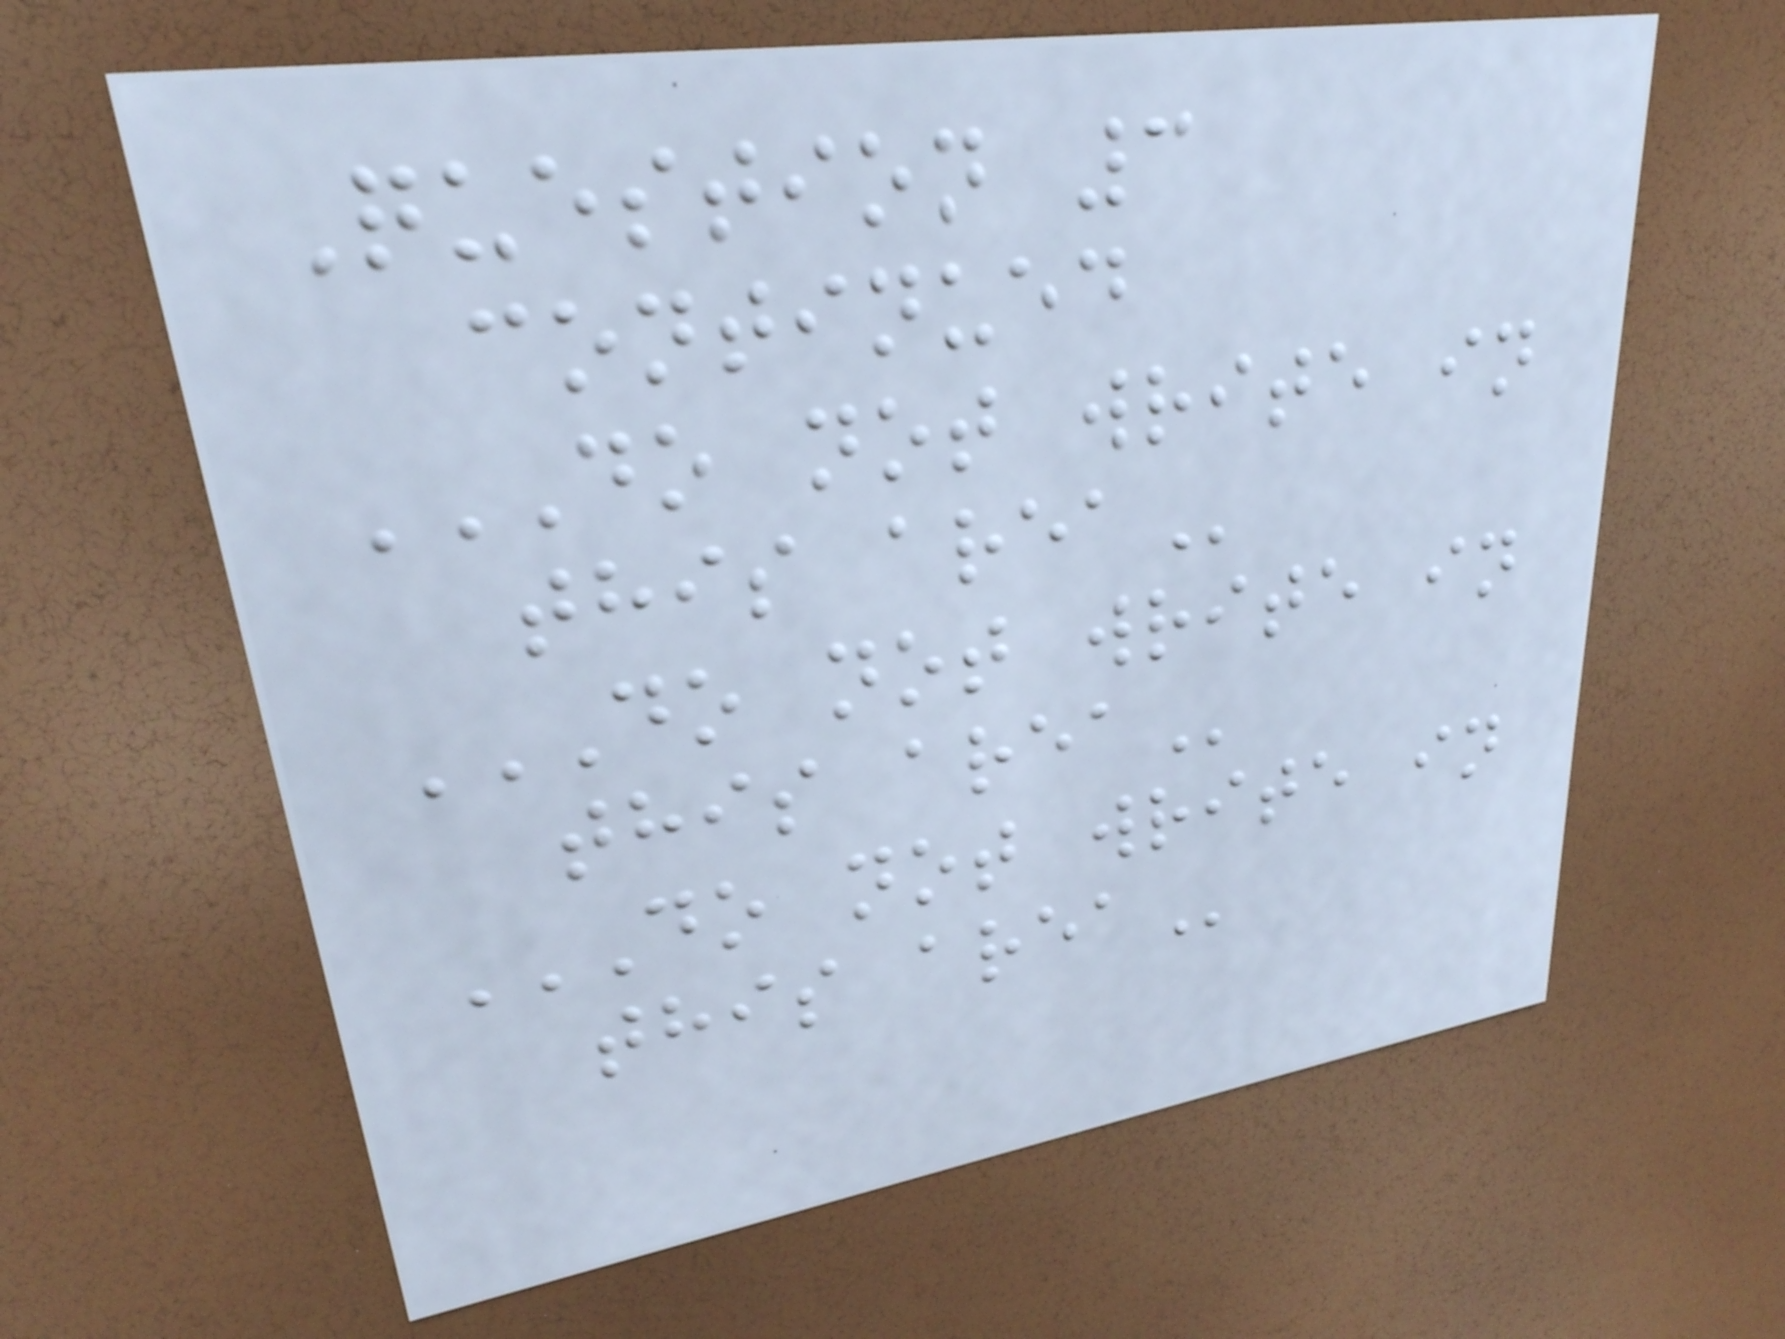Question 3
continued
DO NOT WRITE IN
THIS AREA
DO NOT WRITE IN
THIS AREA
DO NOT WRITE IN
THIS AREA
